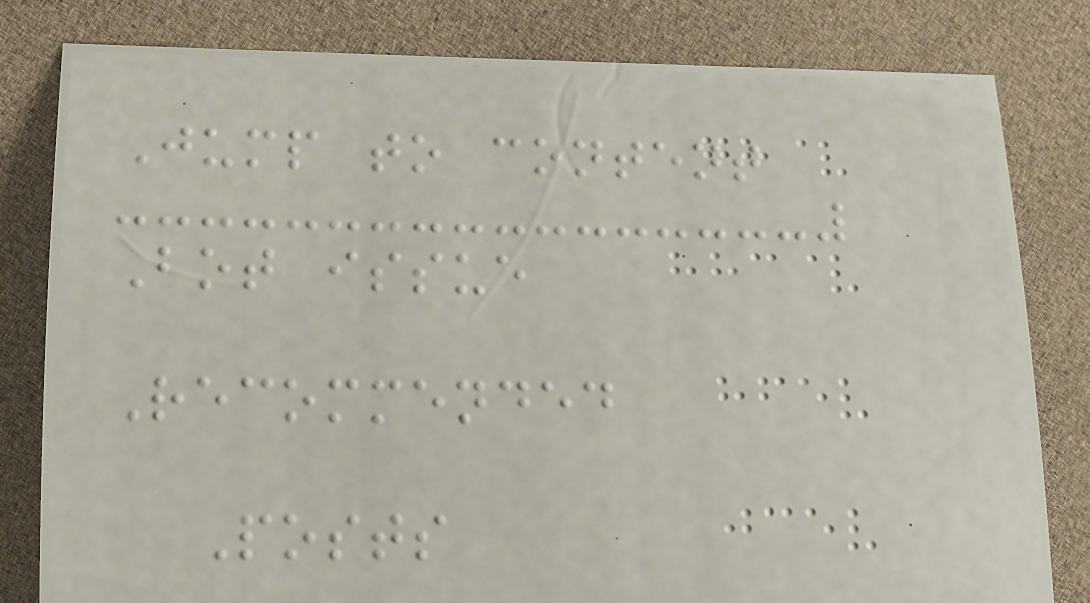Jump to content
Bot issue
Recommended
Posts
